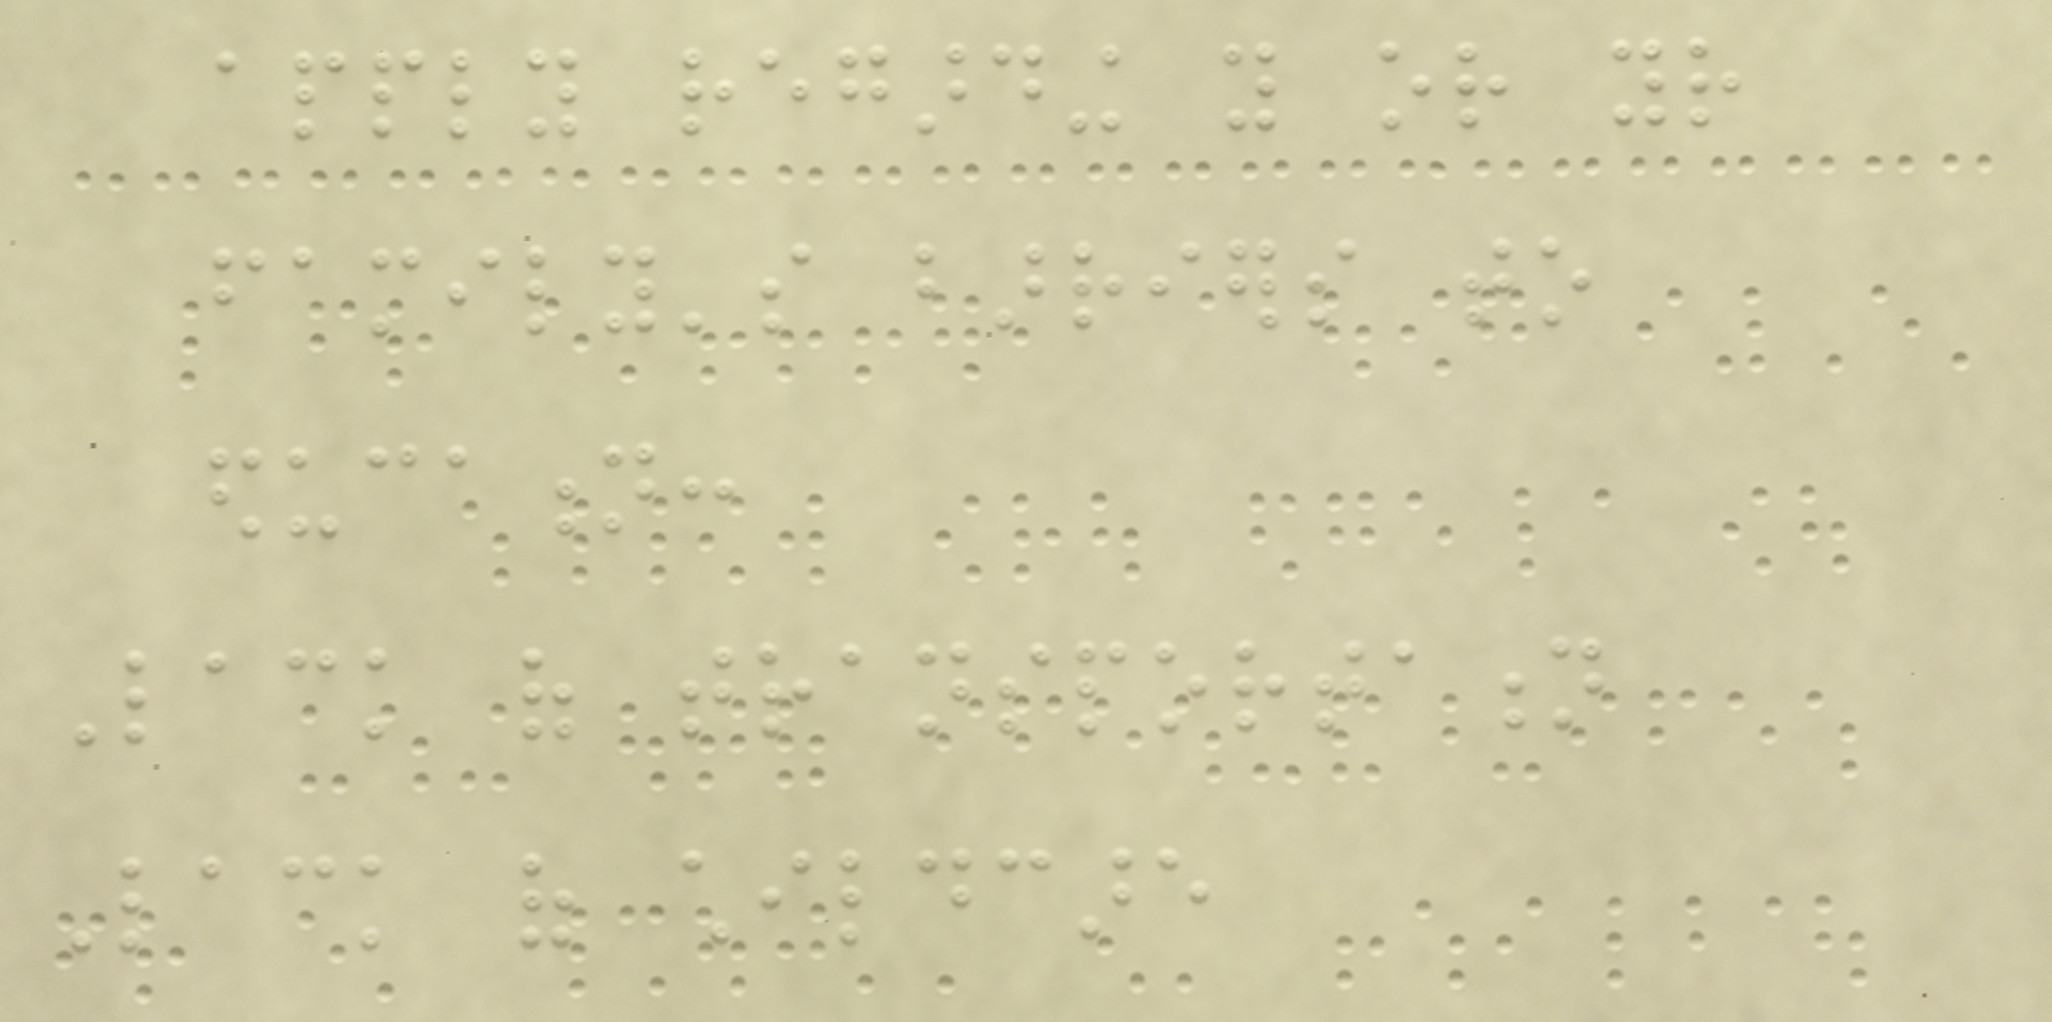apply regarding you or your
family's barriers to
education:
Lack of transportation
Lack of childcare
